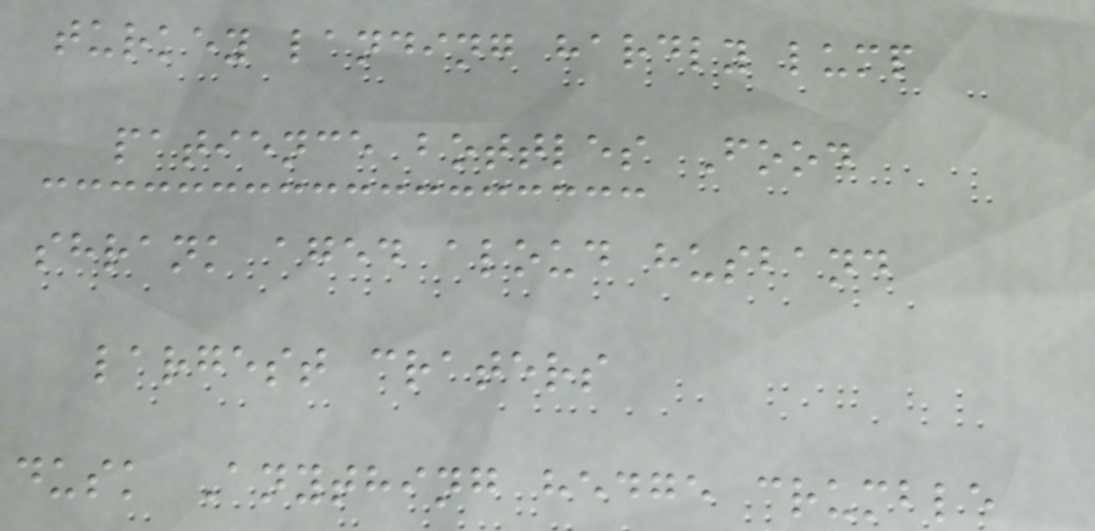turkey landing hardly lump
patience bottles Food
shrank aged aloud husband
largest craters
dusk Anything hedge crumble
